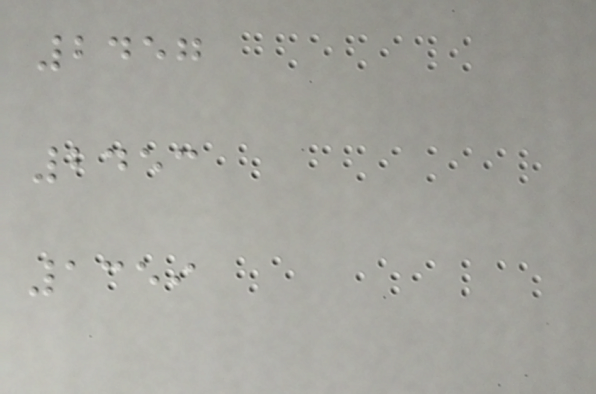2457
2453
1359
